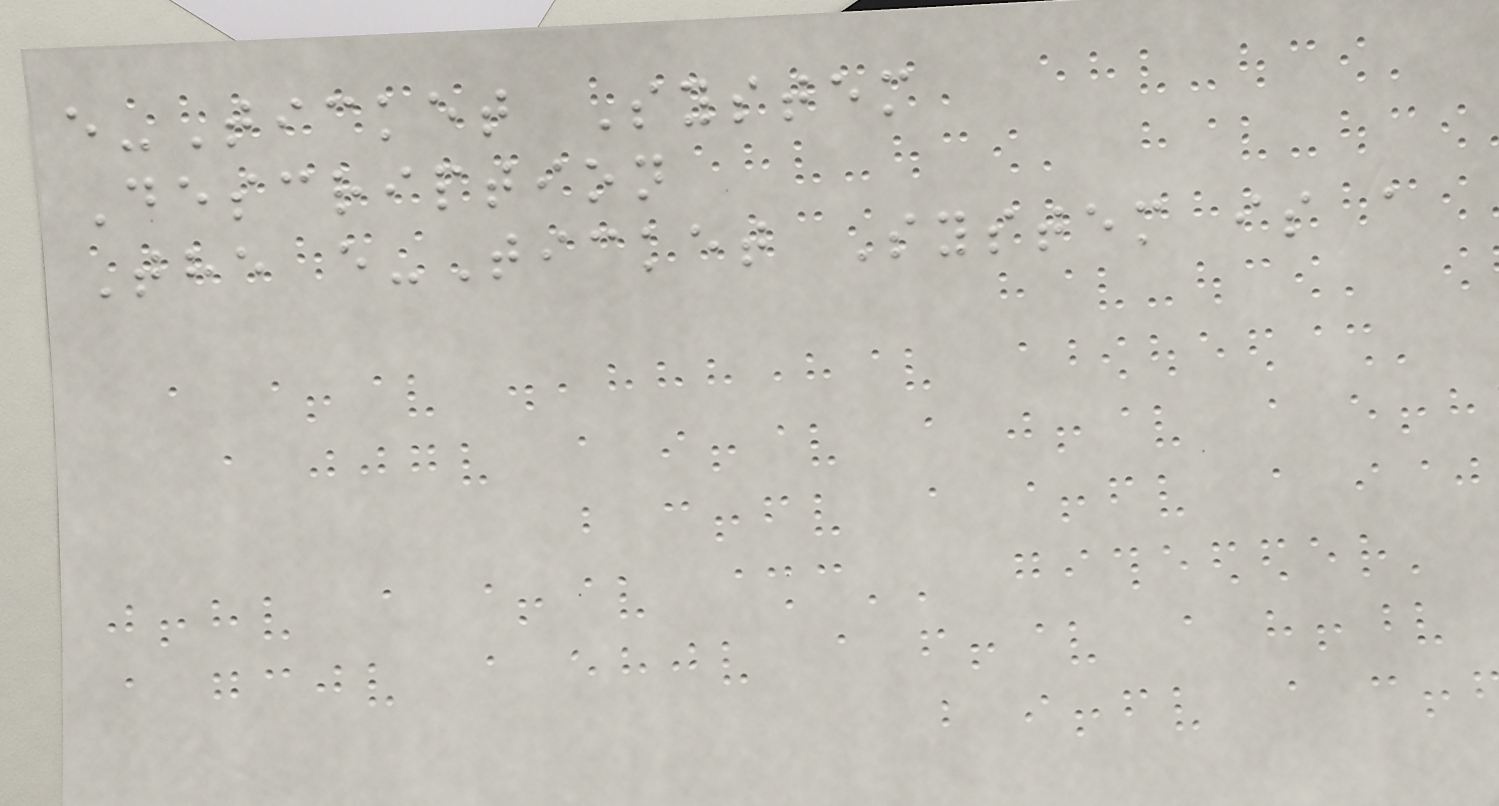e-Ticket System
Description
The e-Ticket System is a
